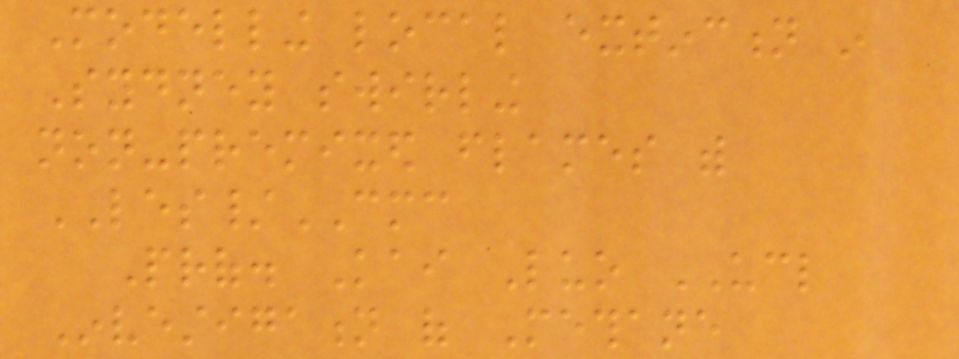Modelling local extinction in
Sydney swirling
non-premixed flames with
LES/CMC
Prof. Kai Luo UCL
Investigation of Methane
